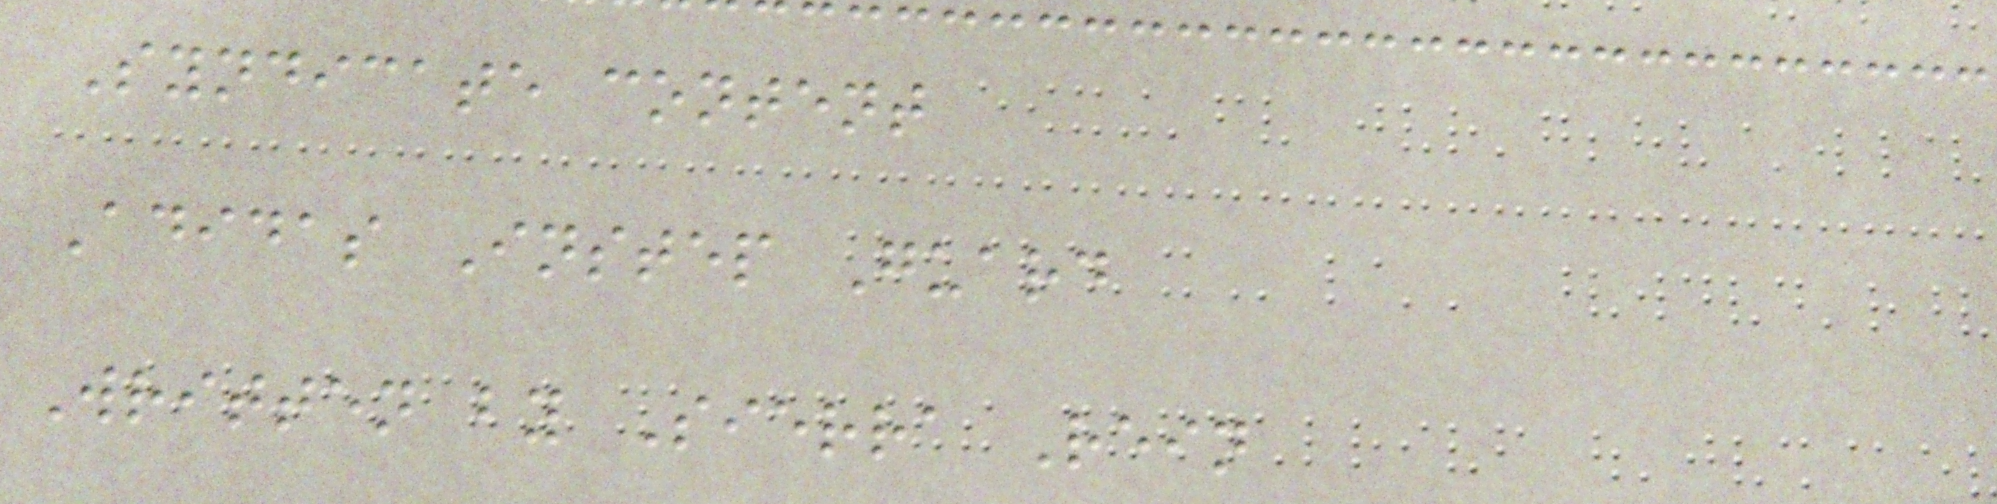Syndicate content
Adidas Instep Guard
Written by Sierra Rein
